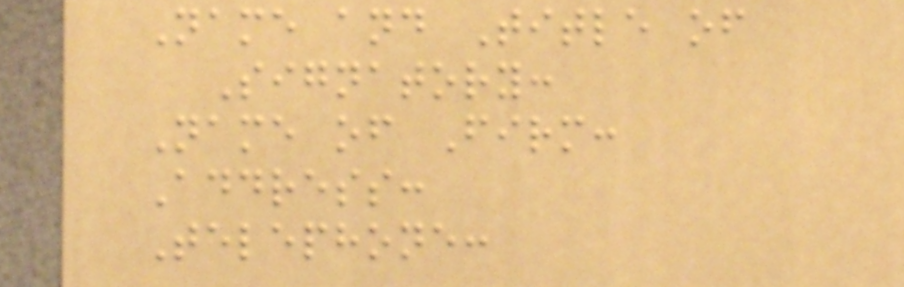Name and Title of
Signatory:
Name of Firm:
Address:
Telephone:
